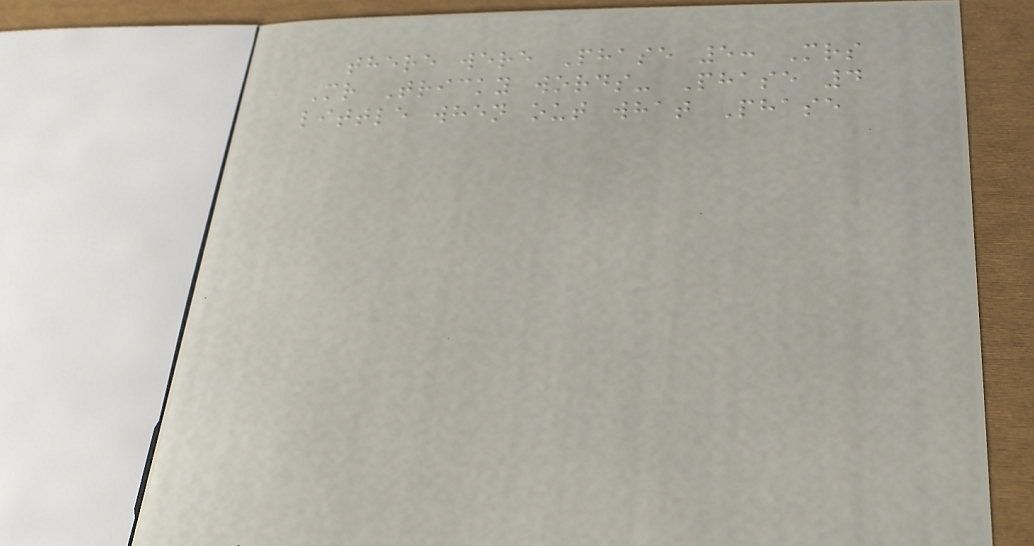there were Phase 5: Mrs
Mr Tricky words- Phase 4
little when out what Phase
